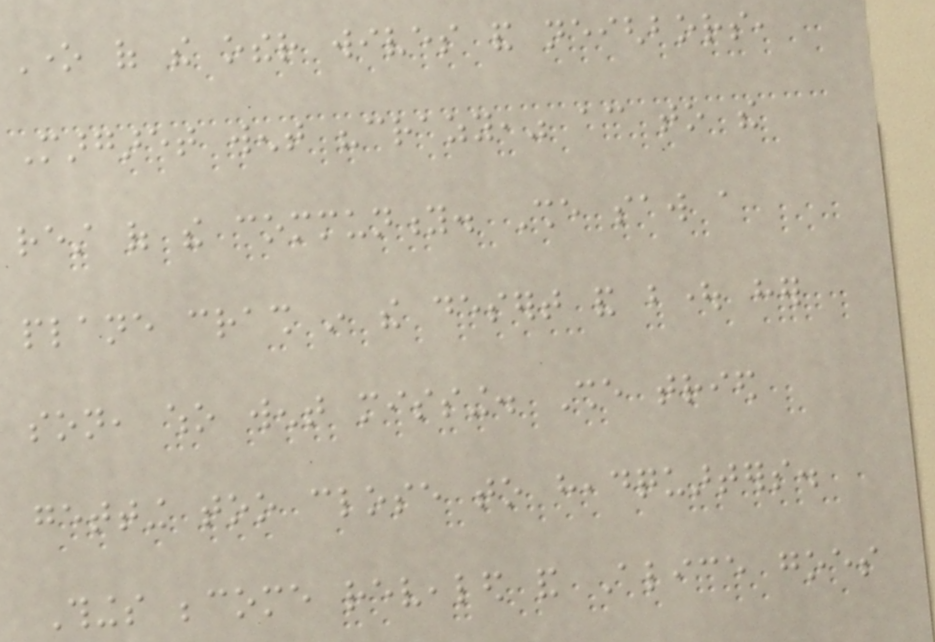One of the other wives and neighbors,
Margaret went "crazy," according to the
rest of the community. She saw a
plane crash in the desert and bought her
son, who went missing. She tried
getting too close to headquarters.
Things become revealed and Alice goes
